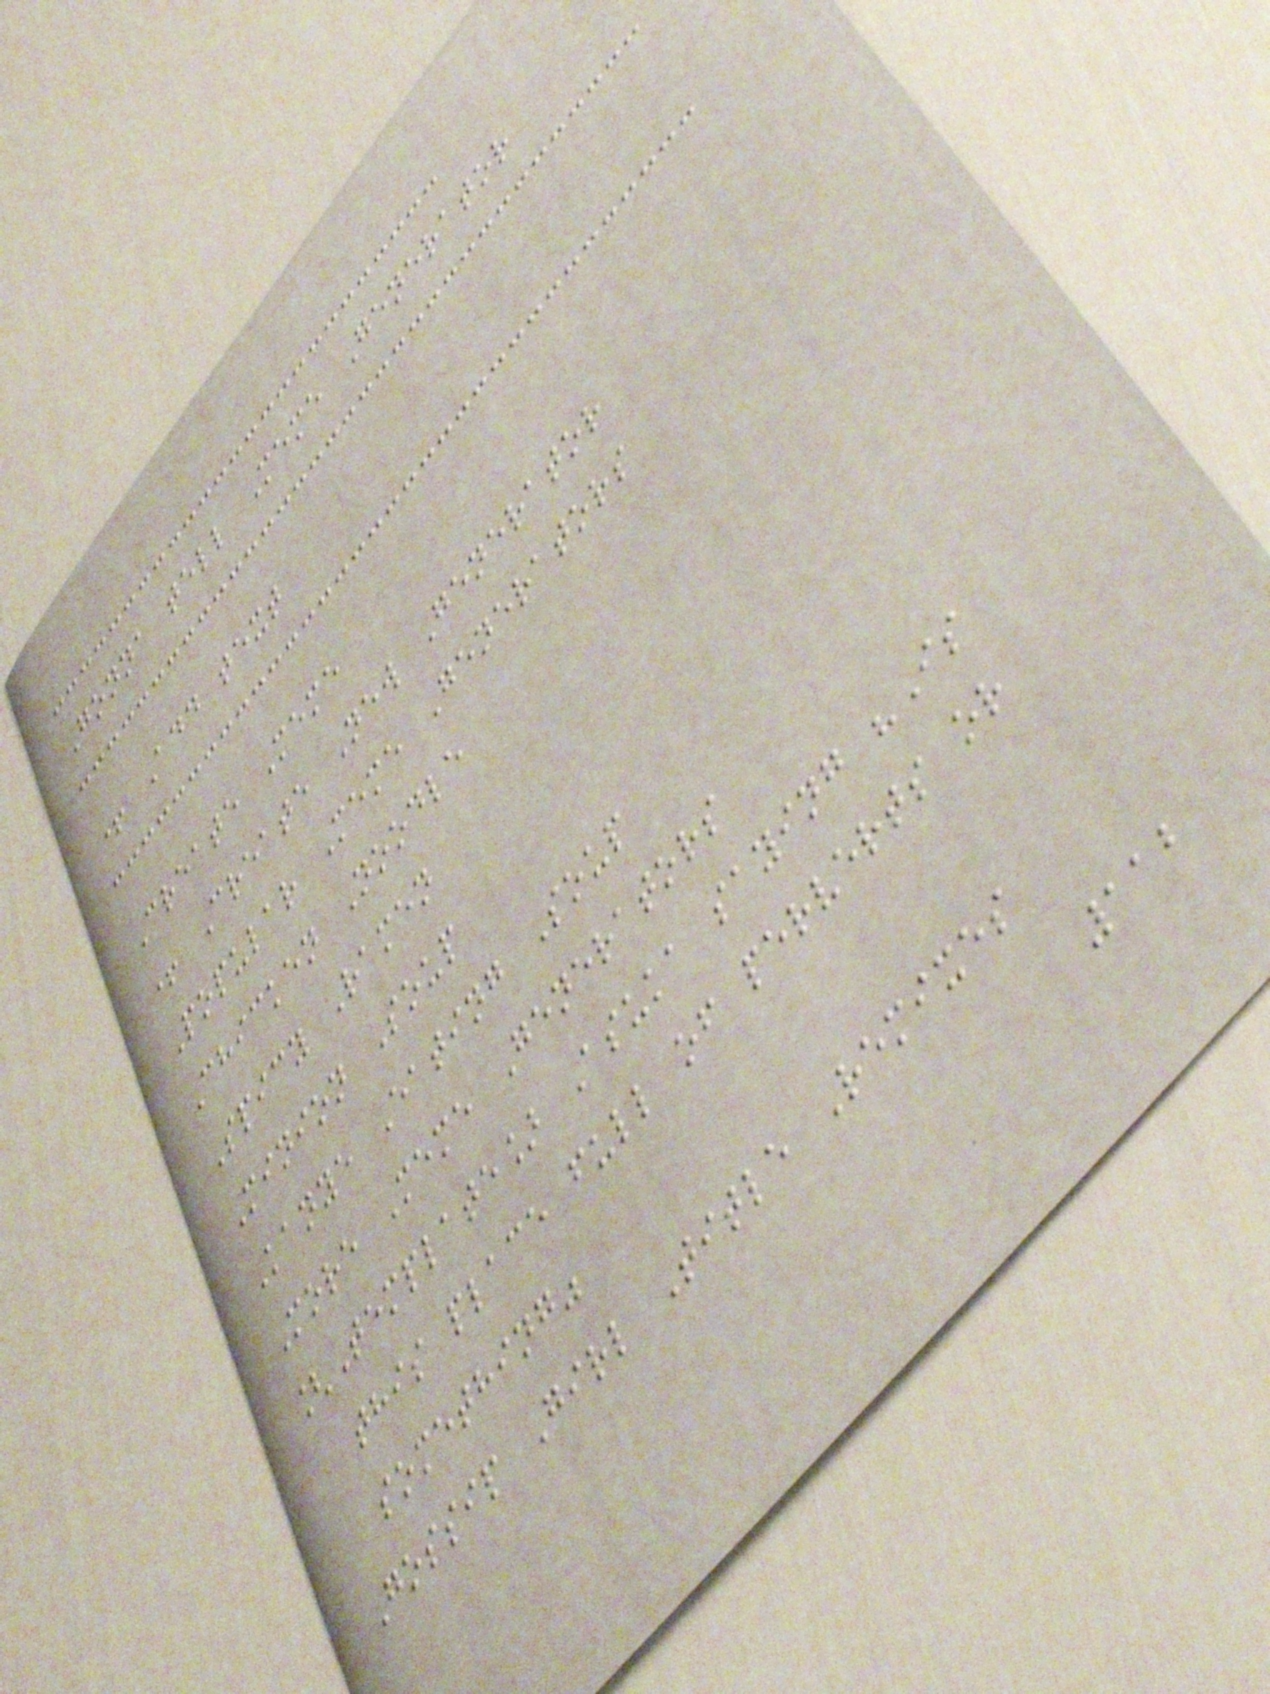Gonna tell Meme Generator
+ Add text
Create Meme
+ Create New Generator
Popular Meme Generators
Chicken Noodle
Spicy Ramen
Minion Soup
Kanye Eating Soup
More Meme Generators
[Template] Asuka saying "Is
this place full of perverts or
something"
Gossip Girl Title Remixes
112
